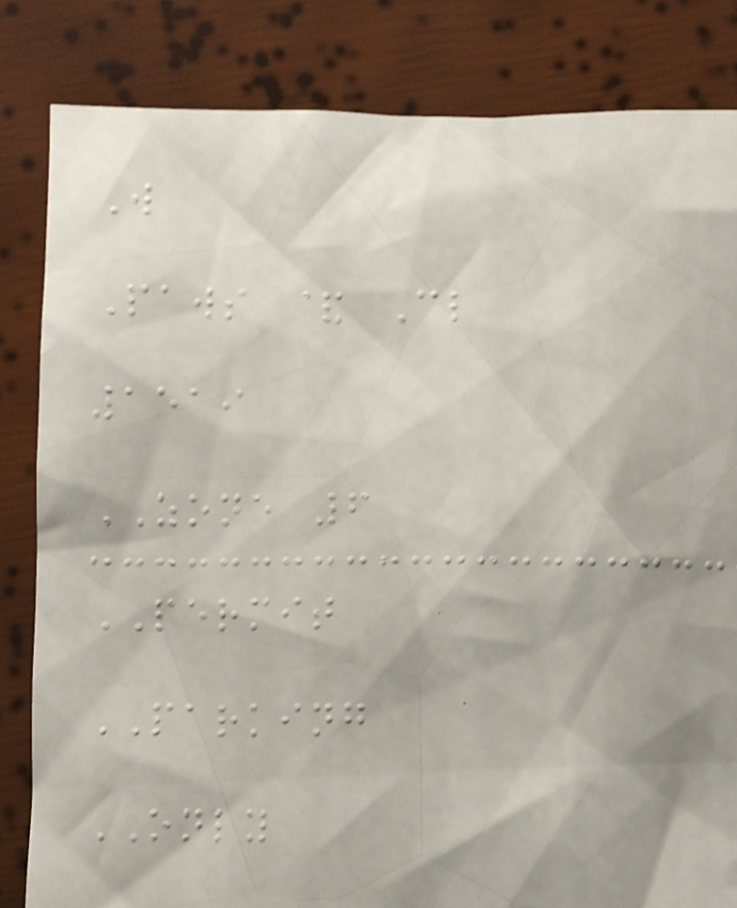W
Paws & Cl
1519
ZONE 6
PERMIT
PARKING
ONLY
